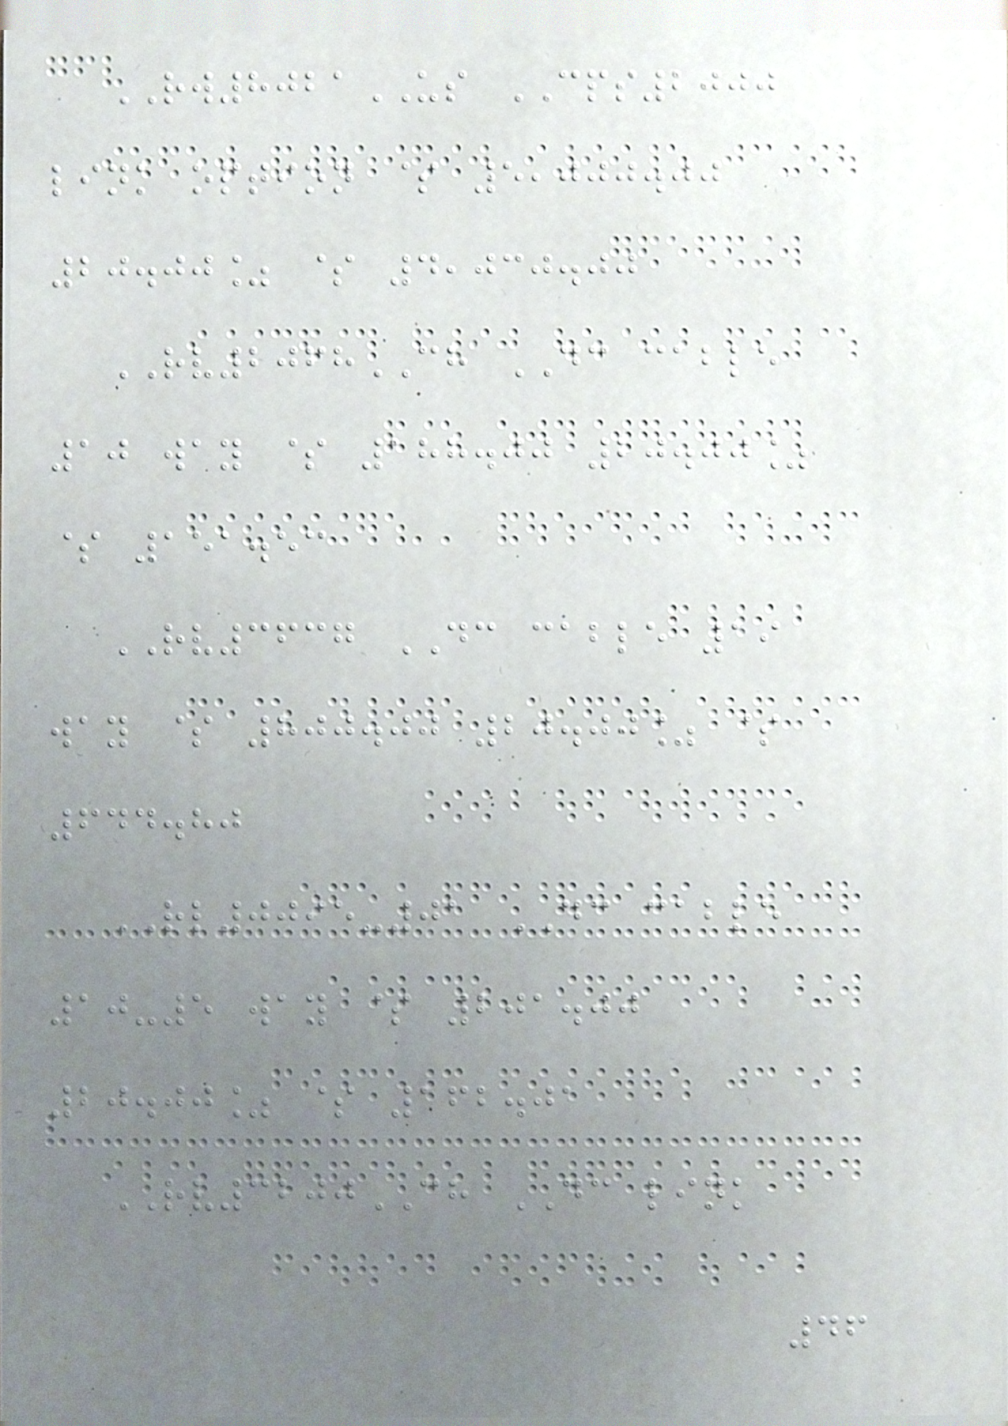RW8021US CPS2000
link option $ 5,000.00
20.00% $ 4,030.00
RV2068CH DC cable
10 way $ 188.00 20.00%
$ 151.53
RV3637 DC cable 19
way $ 800.00 20.00% $
644.80
RL0095-01 DC cable
10-5 way $ 201.00
20.00% $ 162.01
RV3200CH DC link
46
